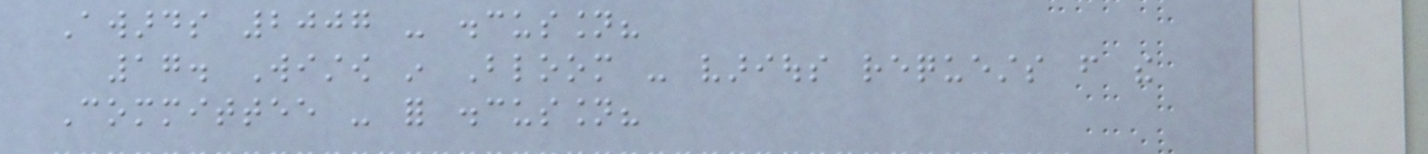Awards 2007 - discussion?
17. Wistow in Bloom - various requests from the
Committee - for discussion?
